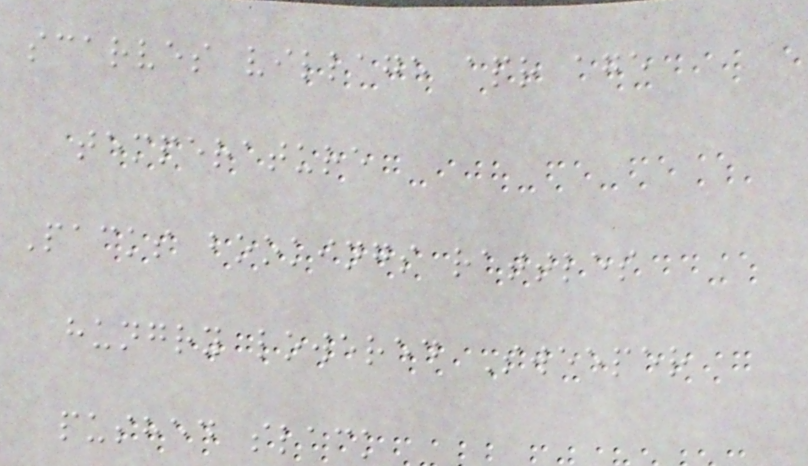scarves village apr age
temperature
Packs bookings rattles
hungry lowered Sweeper
pushed slack
